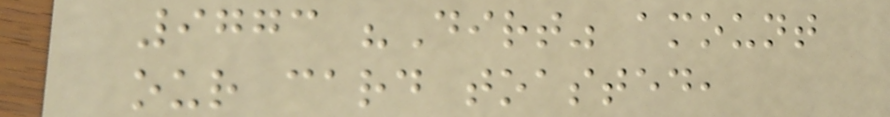9773 "Dirt" amount
our card toasted,
